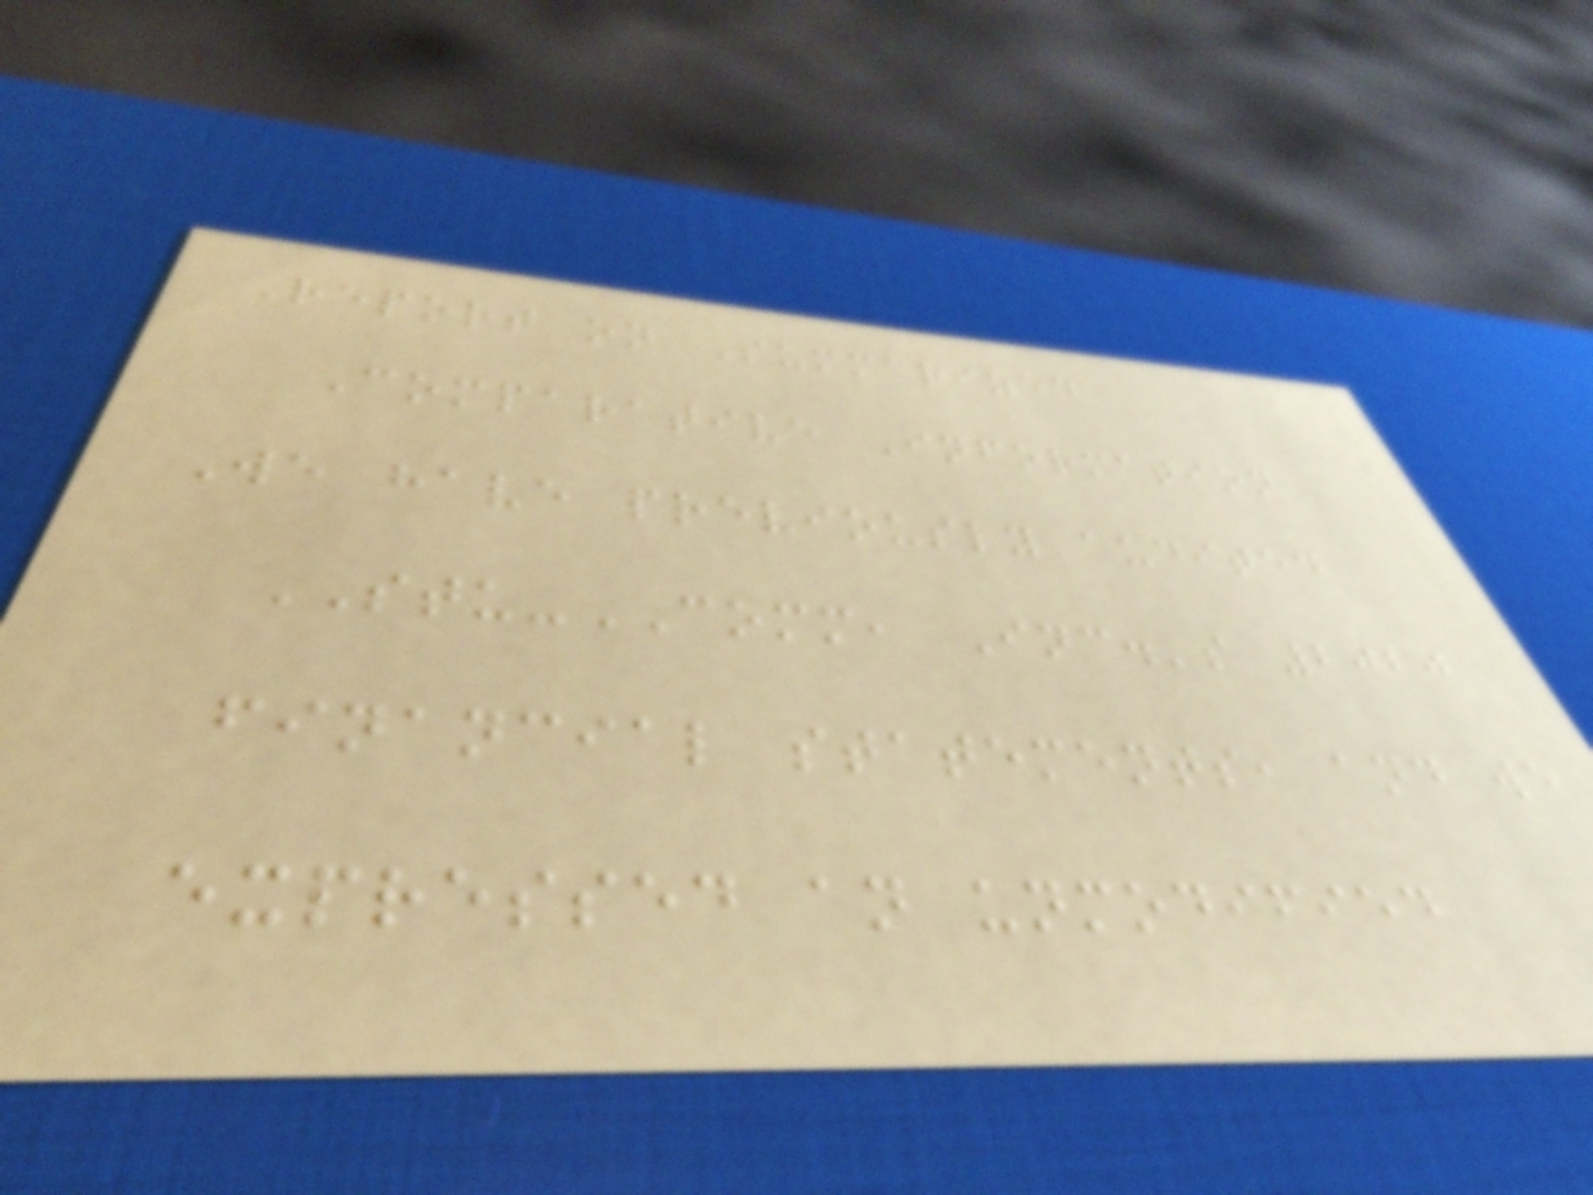Report on Summarized
Comparative Information
We have previously audited
STU-COMM, Inc.'s 2020
financial statements, and we
expressed an unmodified
